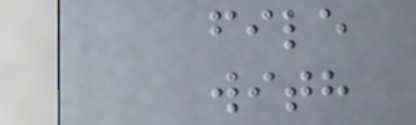file
with
